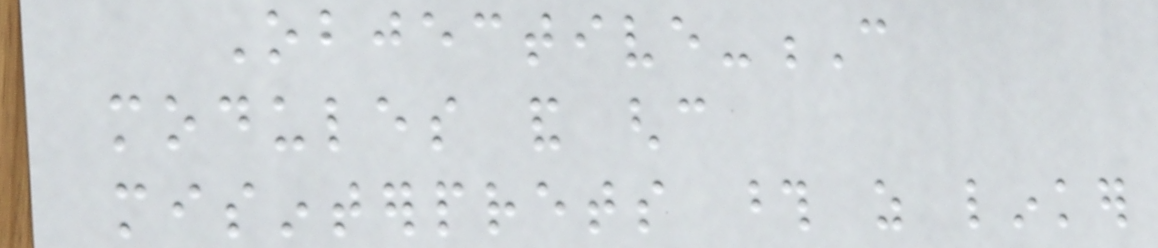Objective-C
modules and ghc
misinterprets those as linker
